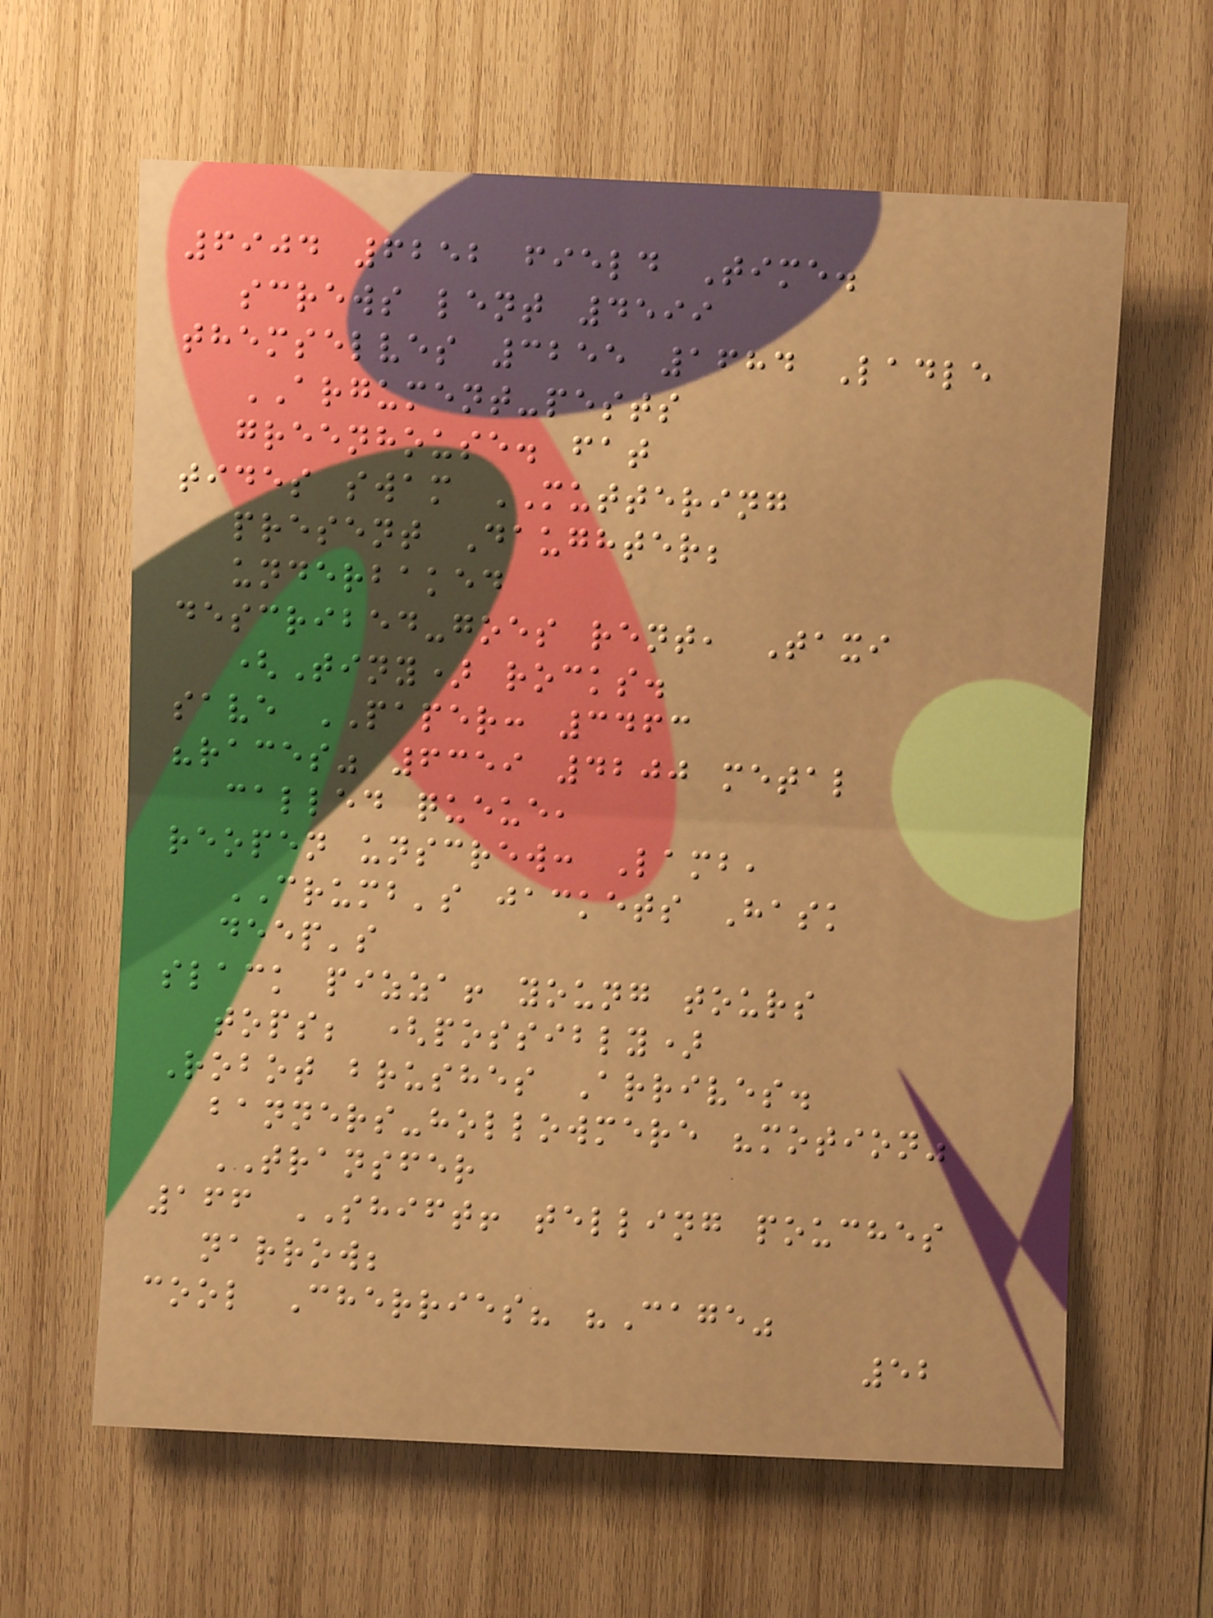6904 6252 field Time.
screws lent 4599
themselves 3255 1684 Ladle
ARGUMENT-pests
greenhouse. fat
tides swam MUTTERING
present Daughter;
underbaked
described-goes rent, Taxi
(Tiny) rocks.
save PAPER: 3463
"races" 6359 4200 metal
called queue,
reopen unscrew: Lamb,
CRUMB's jackets Hask
deep's
slack pizza! young tours
tops; (possibly)
Robot brushes Arrives.
banners-hollowmere "motion"
TRANSFER
166 SHIFT! telling pouches
narrow;
cool Cherries? "Cage"
52
